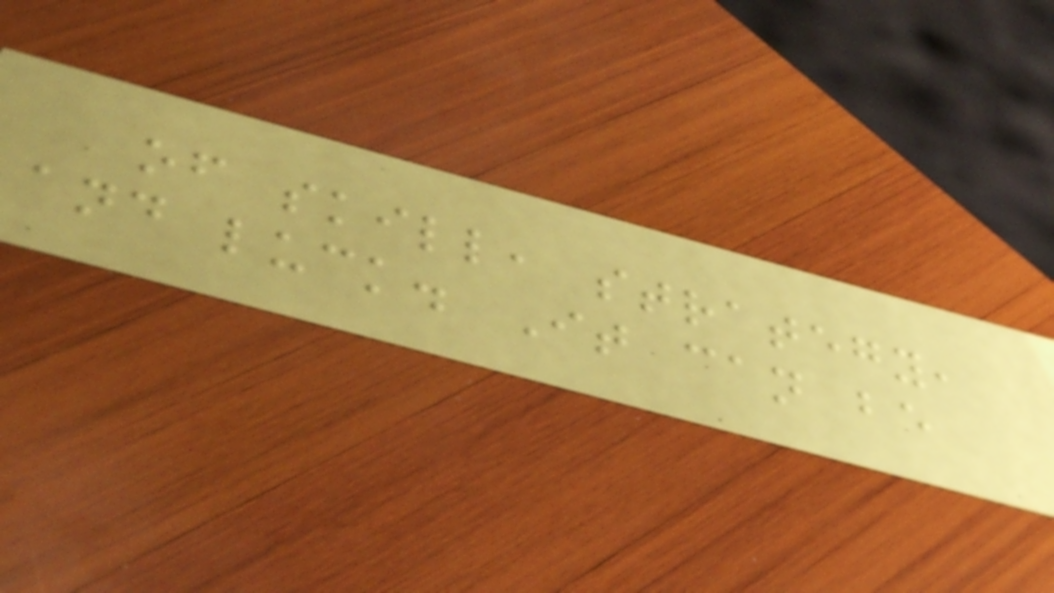of skill, strategy,
and luck. It can be
